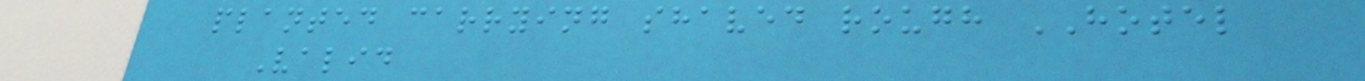planted carrying shaved rough HOTEL
Valid
